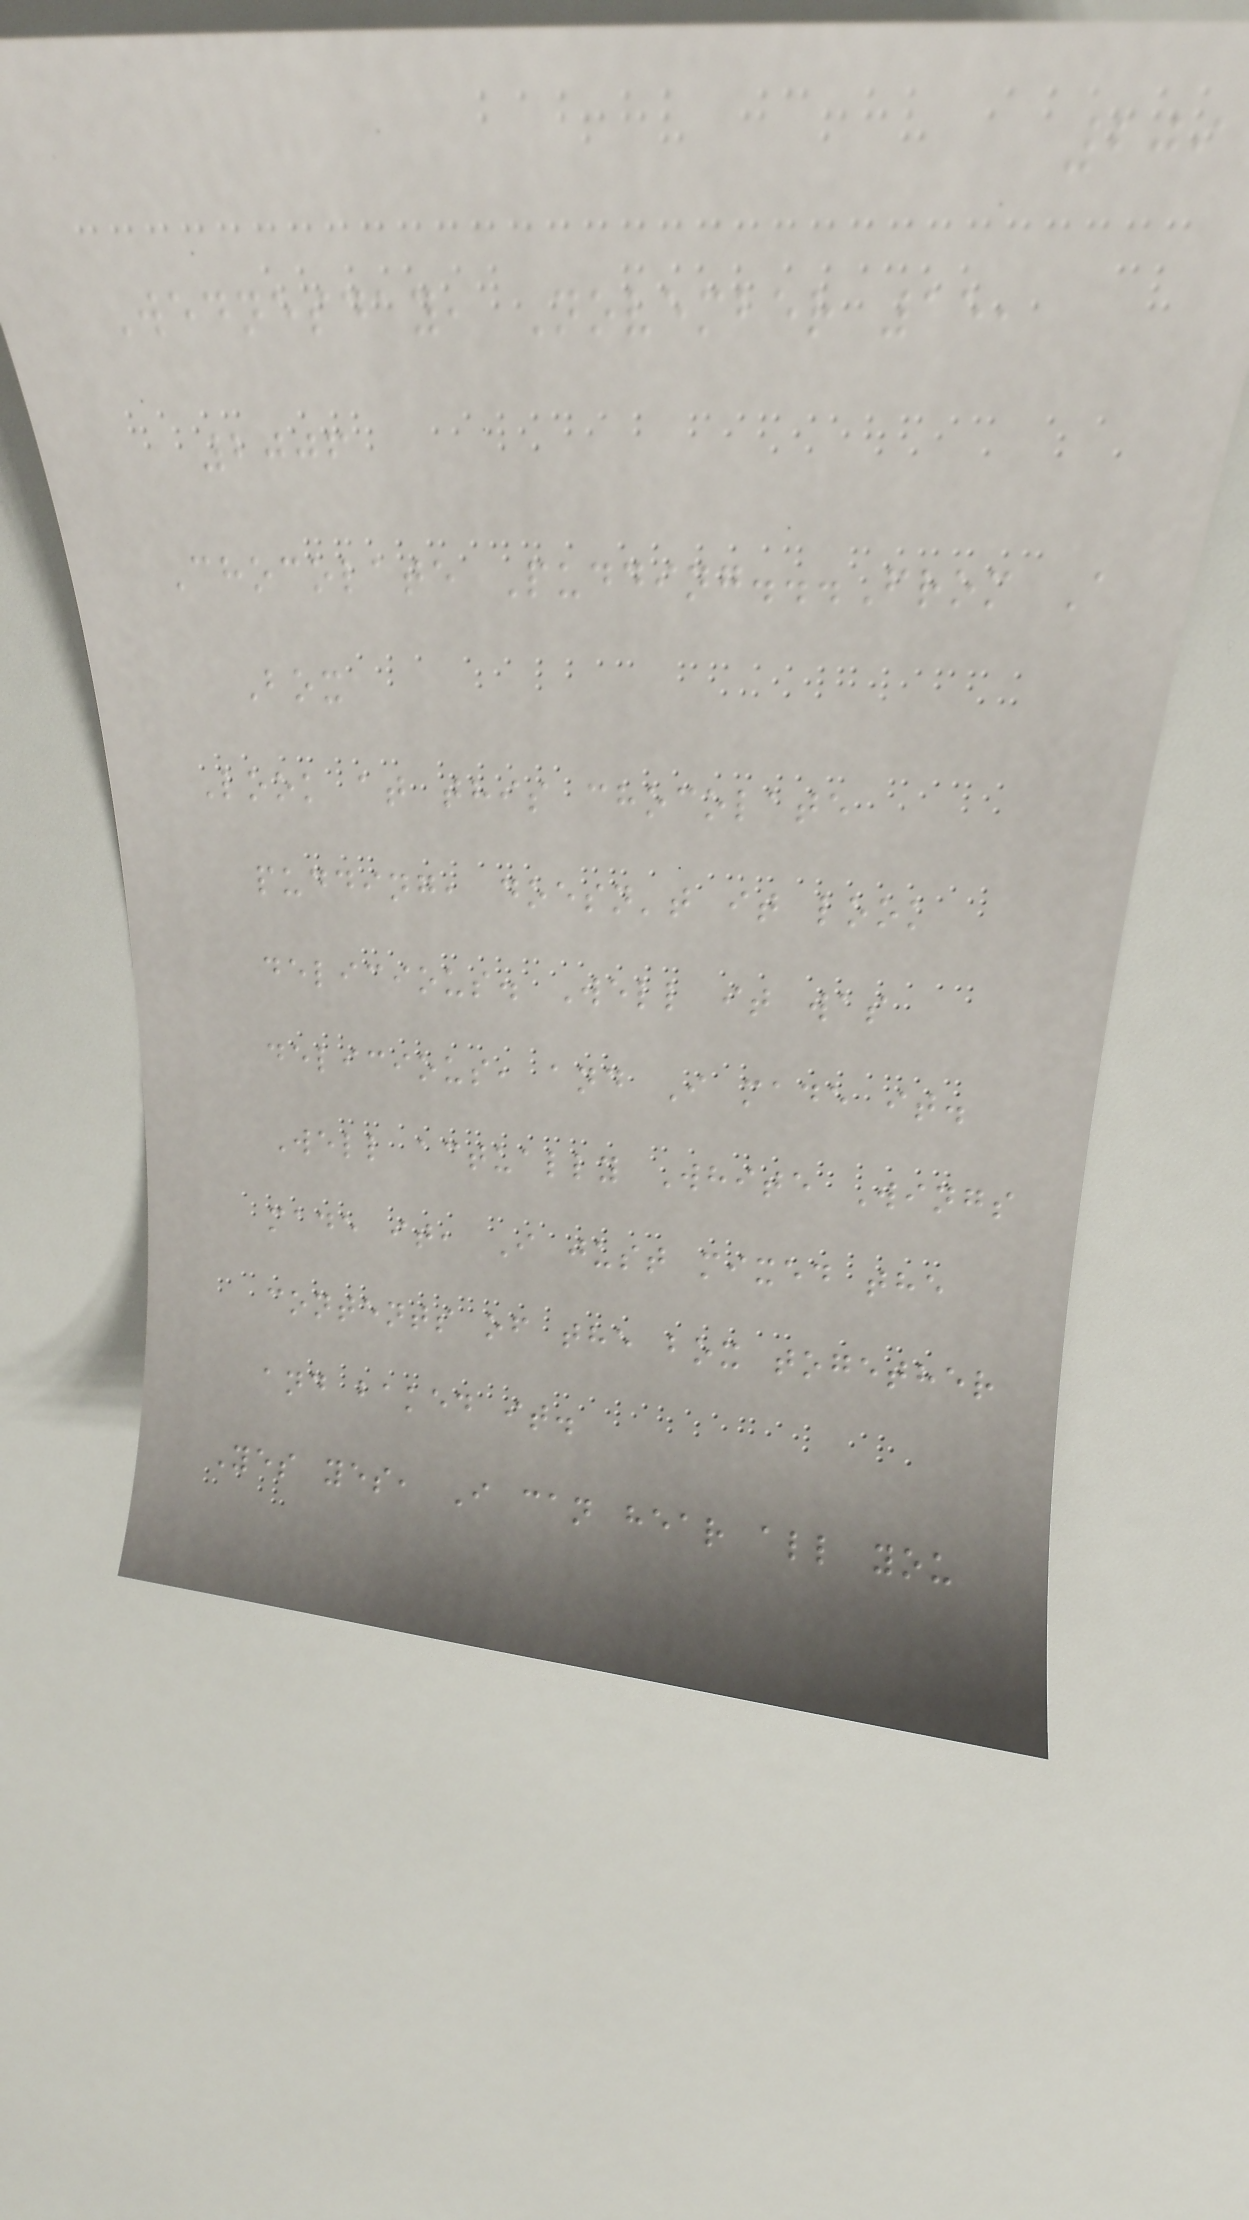209
Wednesday, November 15,
2006
Chocolate Pudding...From A
Box
Look at this chocolate
pudding, doesn't it look
delicious. Well it was
delicious, and I made it.
Well actually White Wings
made it, I just mixed the
contents of the box together
and baked it.
Yes yes, I can hear all you
